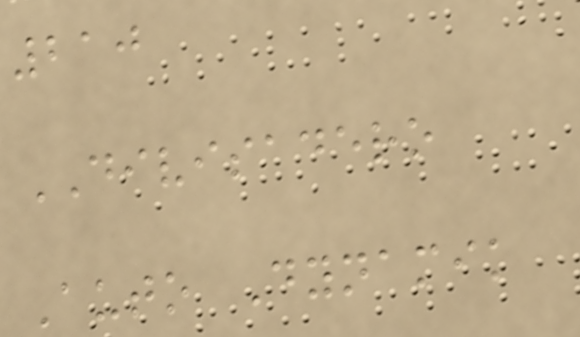210
DIVISADERO
Auto Dynamik
